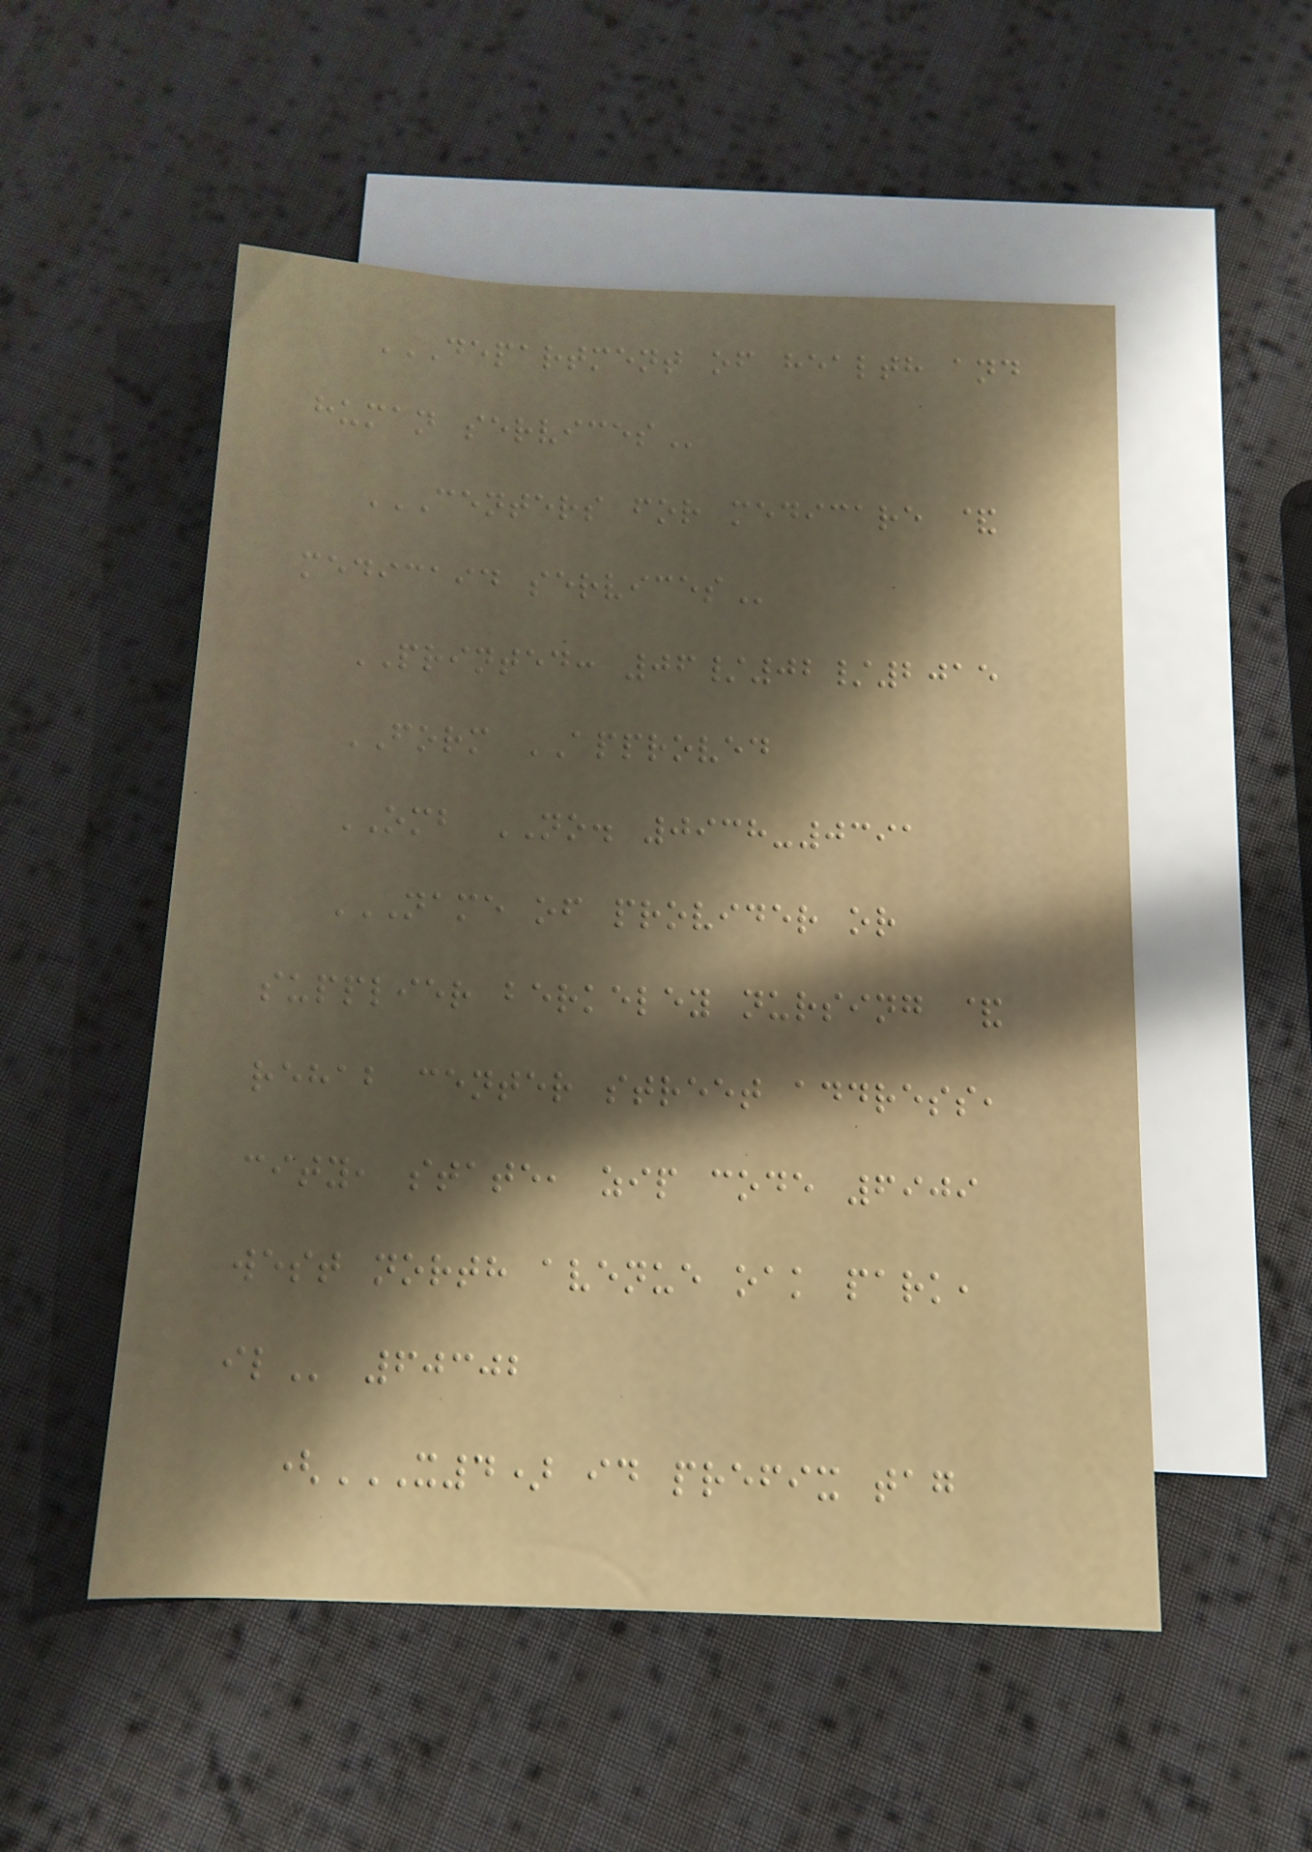DEPARTMENT OF HEALTH AND
HUMAN SERVICES
CENTERS FOR MEDICARE &
MEDICAID SERVICES
PRINTED: 06/02/2015
FORM APPROVED
OMB NO. 0938-0391
NAME OF PROVIDER OR
SUPPLIER BERKELEY NURSING &
REHAB CENTER STREET ADDRESS,
CITY, STATE, ZIP CODE 6909
WEST NORTH AVENUE OAK PARK,
IL 60302
(X4) ID PREFIX TAG
